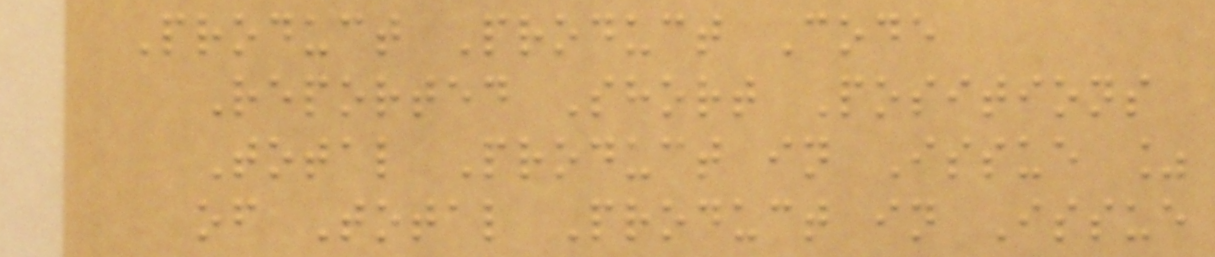Product Product Code
Reported Short Positions
Total Product in Issue %
of Total Product in Issue
